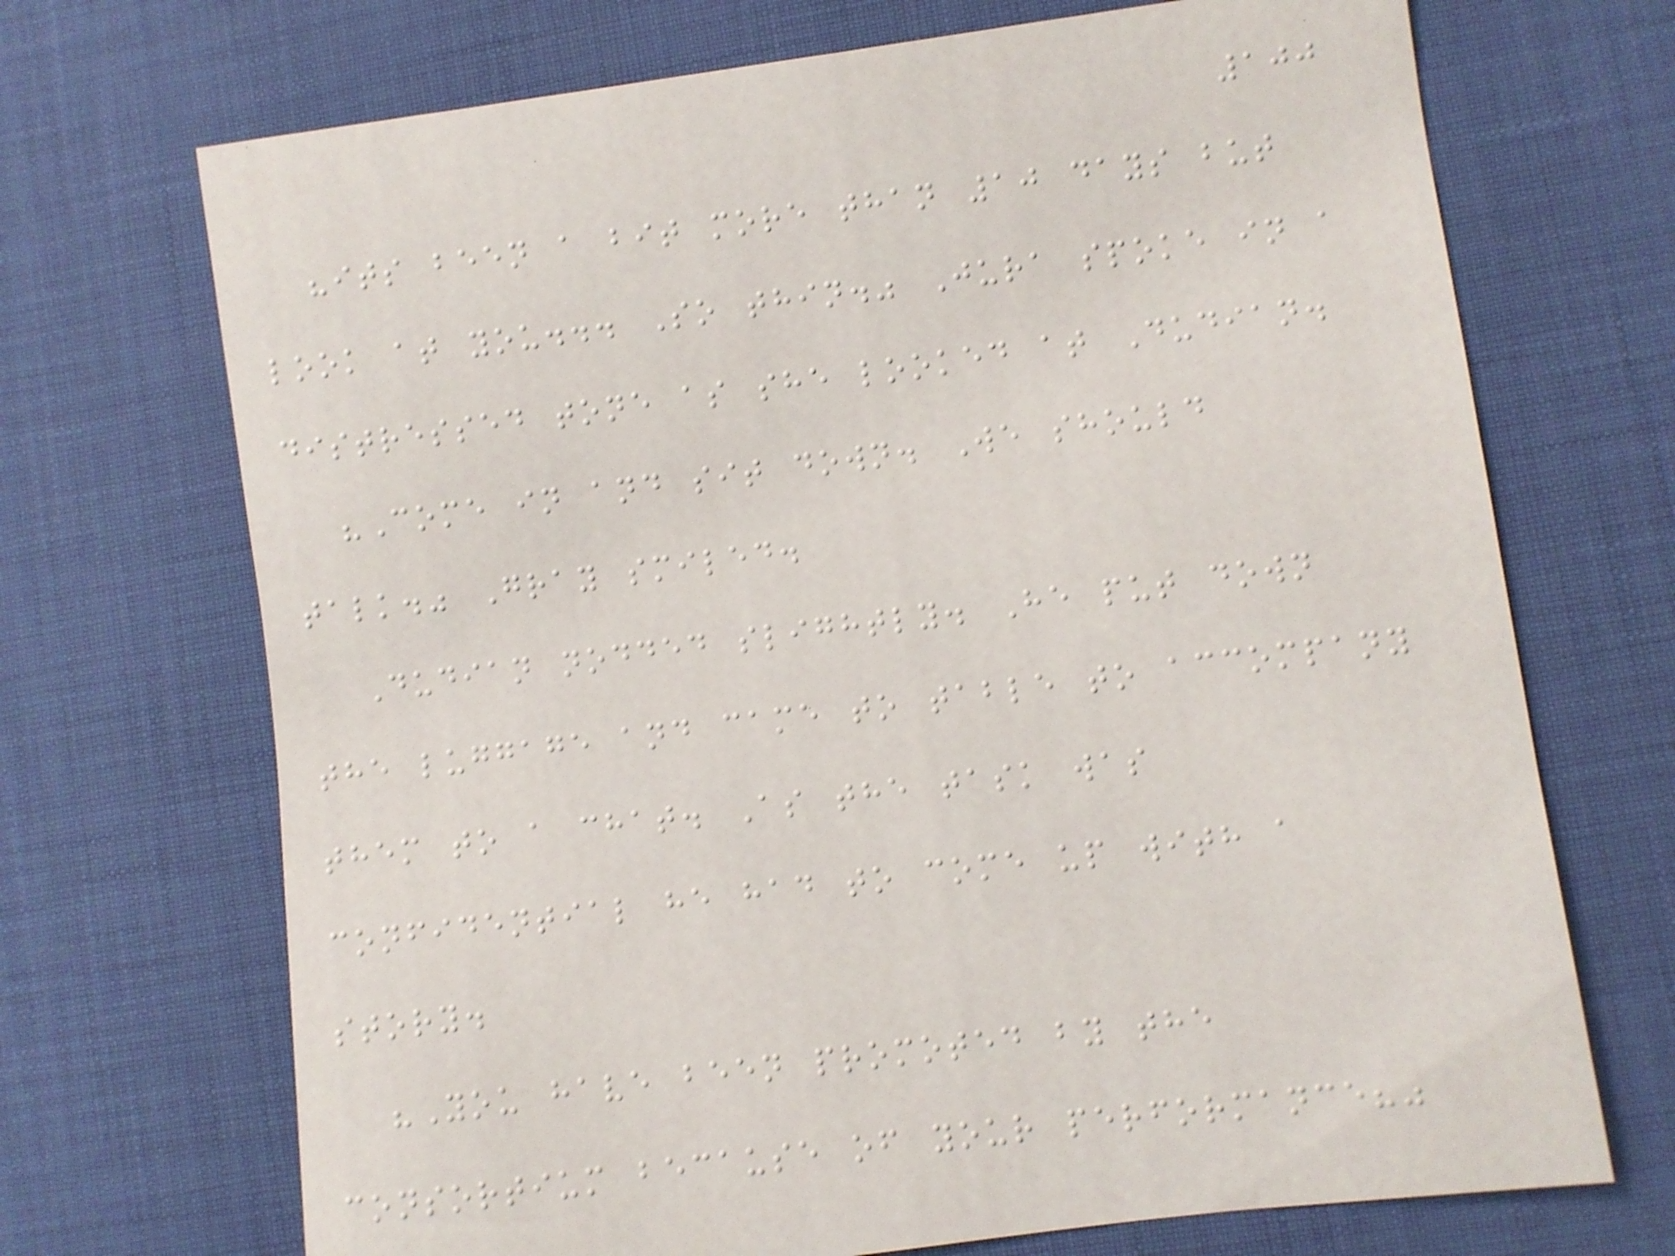100
"its been a bit more than 10 days but
look at you... So thin." Jura spoke in a
distressed tone as she looked at Dudian.
"Come in and sit down. We should
talk." Gray smiled.
Dudian nodded slightly. He put down
the luggage and came to table to accompany
them to a chat. As the task was
confidential he had to come up with a
story.
"You have been promoted by the
consortium because of your performance?"
